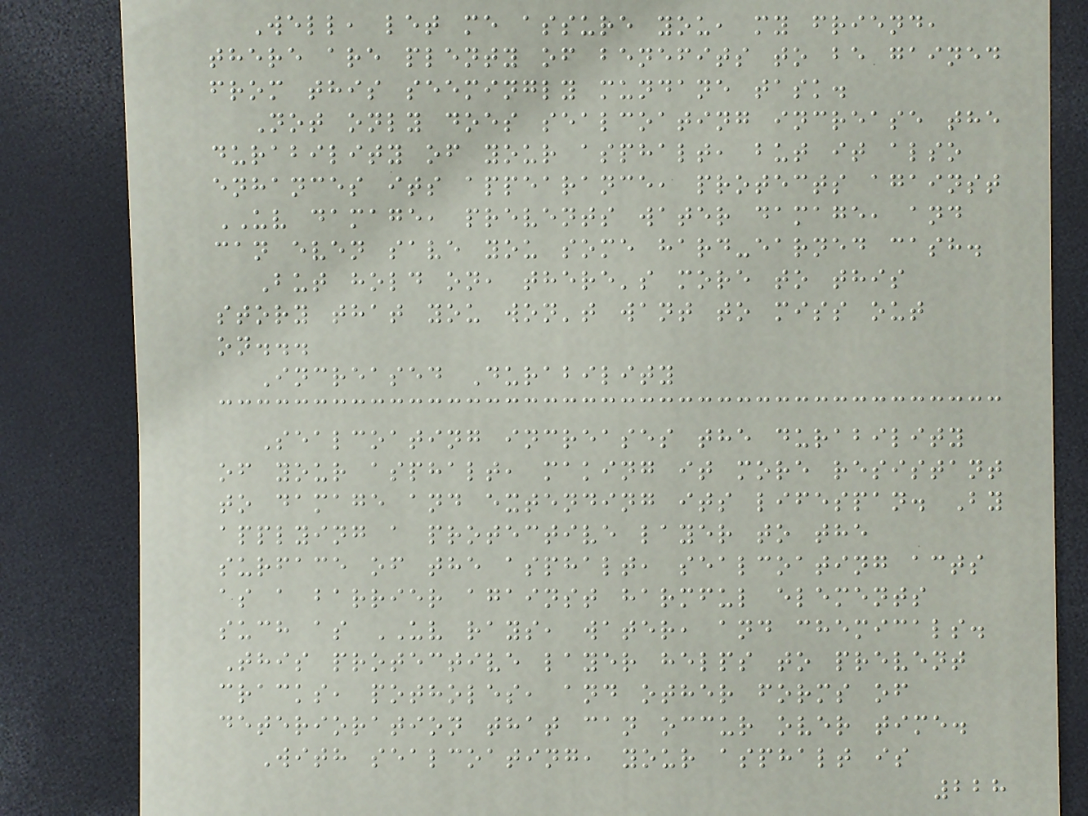Well, let me assure you, my friend,
there are plenty of benefits to be gained
from this seemingly mundane task.
Not only does sealcoating increase the
durability of your asphalt, but it also
enhances its appearance, protects against
UV damage, prevents water damage, and
can even save you some hard-earned cash.
But hold on, there's more to this
story that you won't want to miss out
on...
Increased Durability
Sealcoating increases the durability
of your asphalt, making it more resistant
to damage and extending its lifespan. By
applying a protective layer to the
surface of the asphalt, sealcoating acts
as a barrier against harmful elements
such as UV rays, water, and chemicals.
This protective layer helps to prevent
cracks, potholes, and other forms of
deterioration that can occur over time.
With sealcoating, your asphalt is
228
